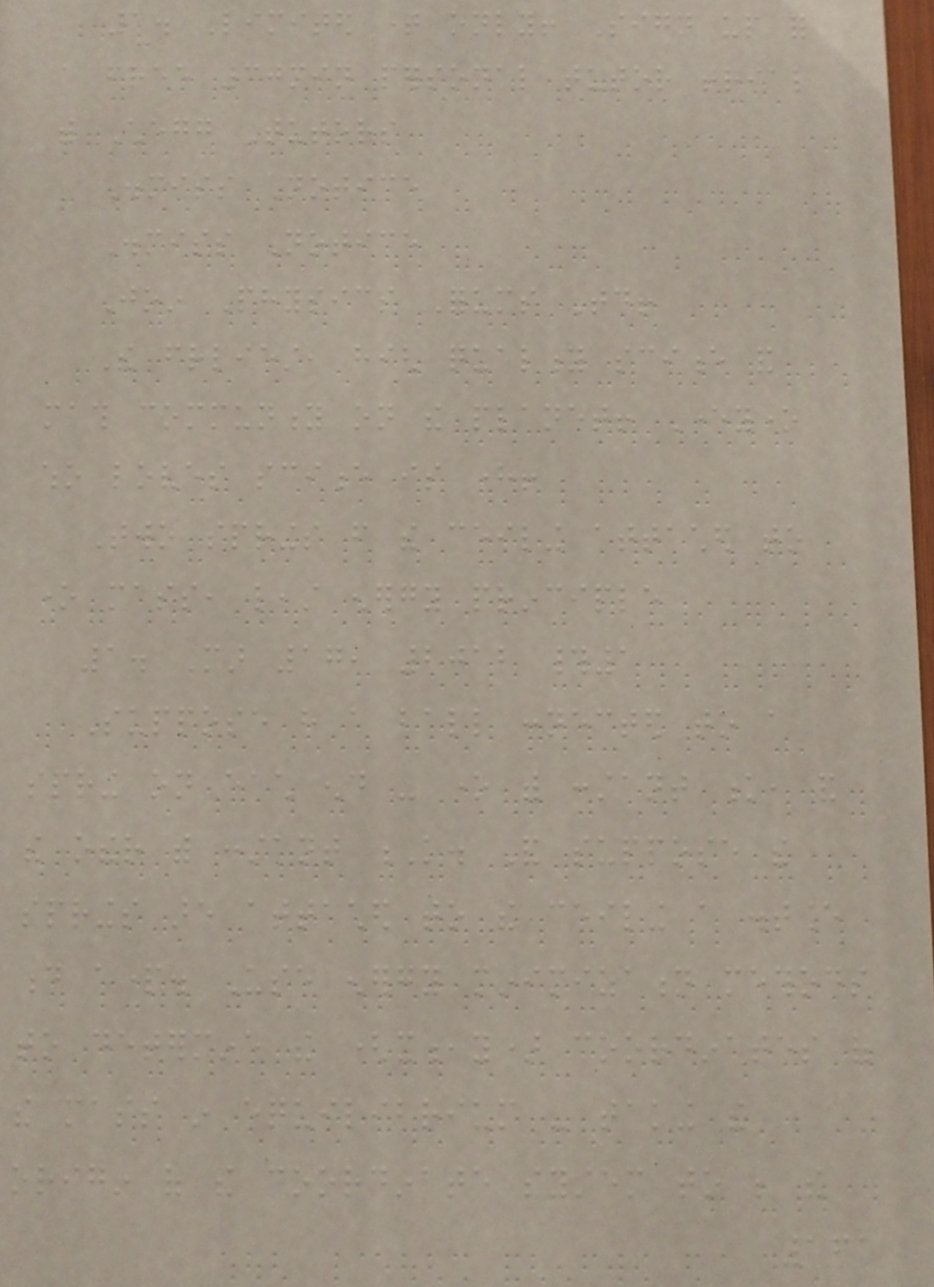1. Limited time only! Sign up for
a free 30min personal tutor trial
with Chegg Tutors
Dismiss Notice
Dismiss Notice
Join Physics Forums Today!
The friendliest, high quality science and
math community on the planet! Everyone
who loves science is here!
Two springs from the ceiling attached to
one mass, least energy principle
1. Mar 17, 2012 #1
Suppose have a ball connected to a
spring on each end - one with constant k, and
the other with constant K. And suppose the
springs are attached to the ceiling a distance
d apart. Use energy minimization methods
to determine the (x,y) coordinates of
the mass in equilibrium - taking the
origin of the coordinate system to be the
161
